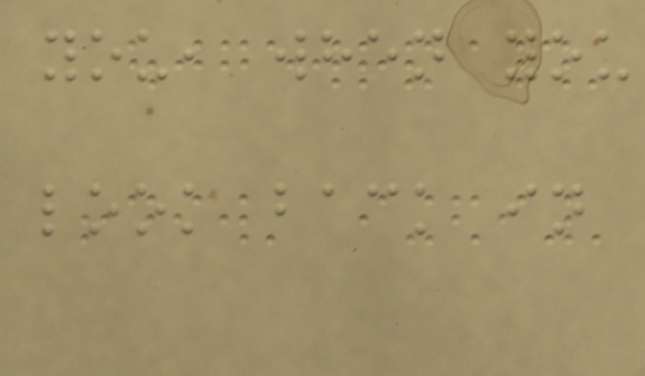you, when you
look back in
